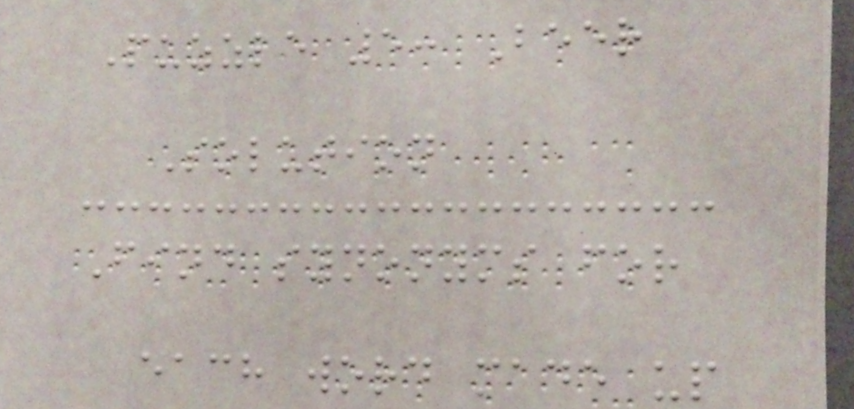Puzzle 5: Beer
Solution
Find synonyms for
each word made up
